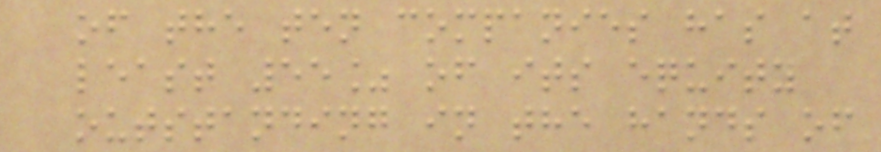of the ten companies has at
least 55% of its equity
outstanding in the hands of
